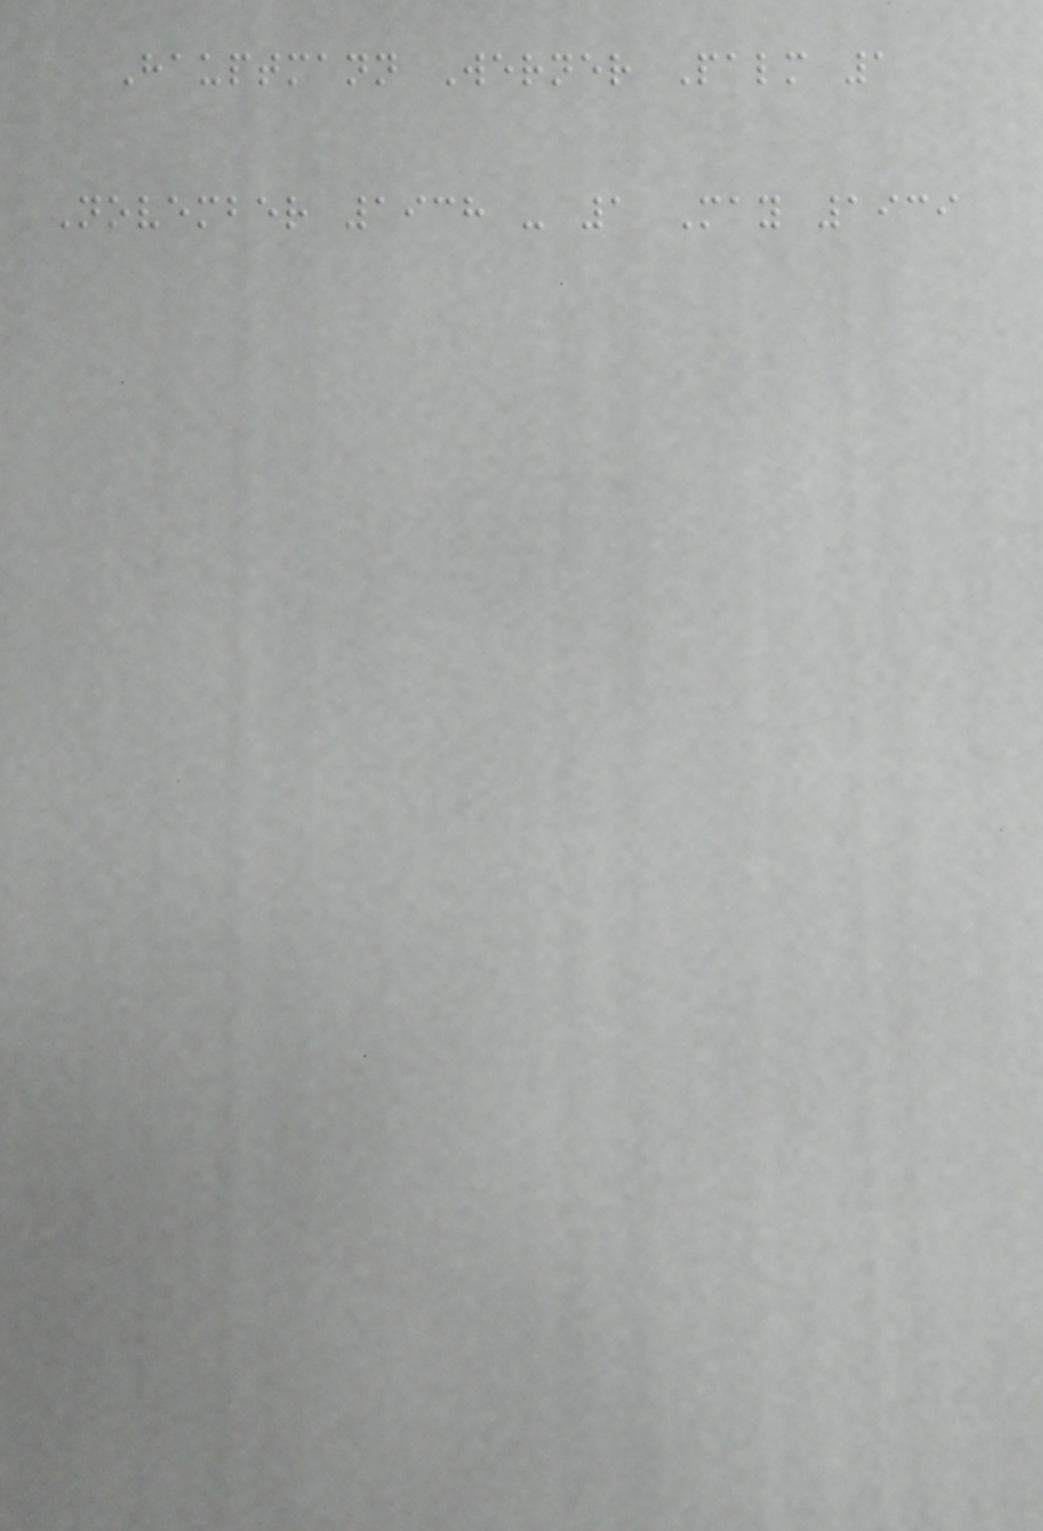Hauptmann Werner Palm 1
November 1938 - 1 May 1939
